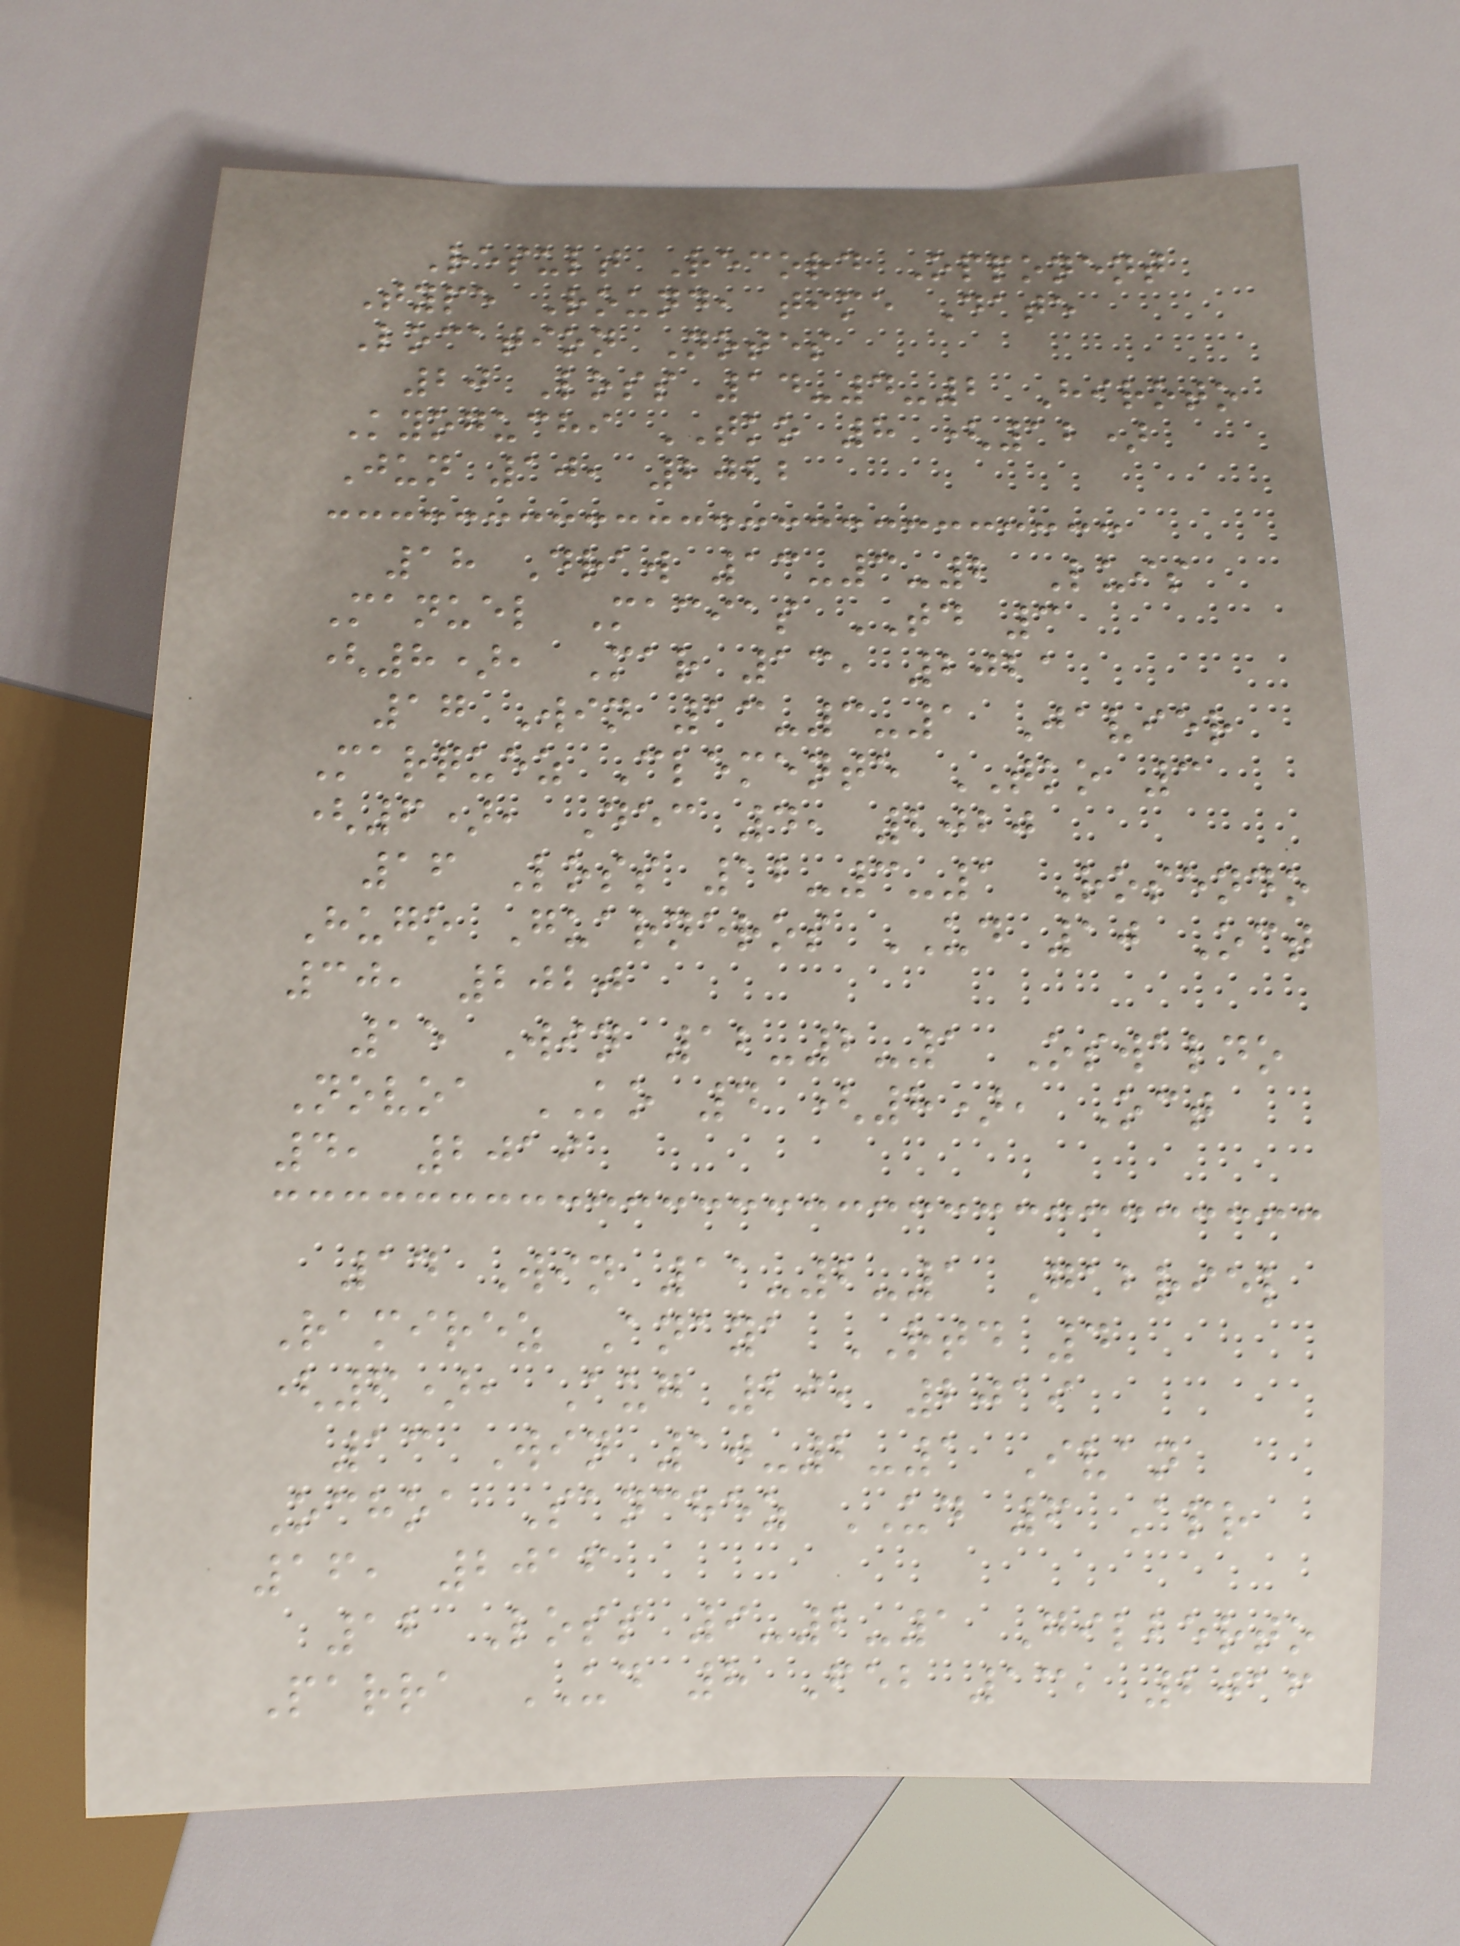Result Record Opponent
Type Round, time Date
Location Notes
20 Loss 14-4-2 Hiroto
Kyoguchi TKO 8 (12)
Jun 10, 2022
18 Draw 13-3-2 Luis
Manuel Macias TD 3
(8), Mar 13, 2021
17 Win 13-3-1 Javier
Marquez Clemente TKO 3
(6), Dec 4, 2020
16 Loss 12-3-1 Rosendo
Hugo Guarneros UD 10 Oct
30, 2020
15 Win 12-2-1 Oswaldo
Novoa KO 4 (8), Oct
4, 2019
14 Win 11-2-1 Gabriel
Ramirez Anaya RTD 4
(6), Aug 29, 2019
13 Win 10-2-1 Ivan
Ochoa Sanchez UD 6 Apr
16, 2016
12 Loss 9-2-1 Gilberto
Parra UD 8 Feb 13, 2016
